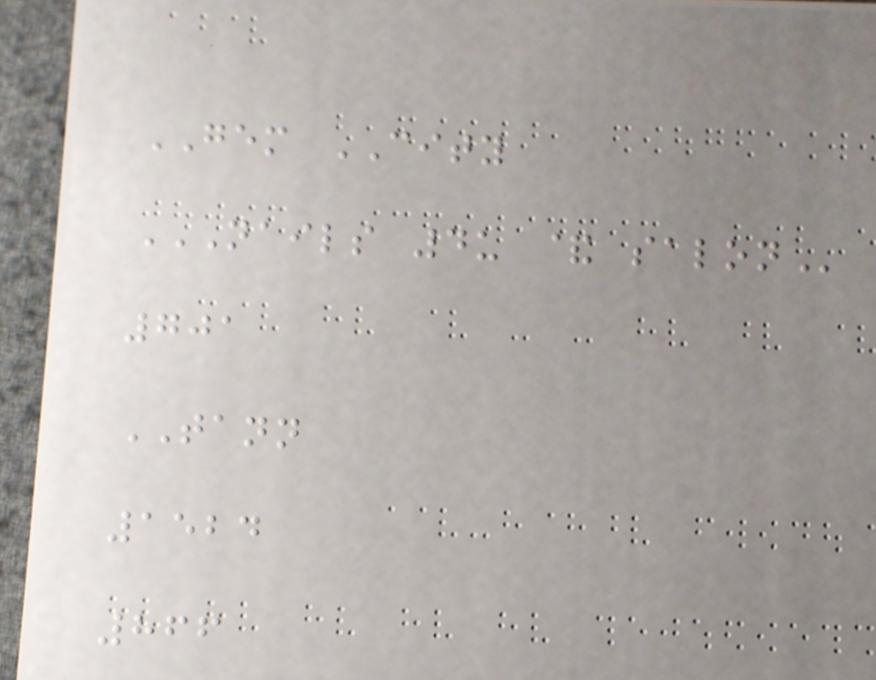GEM CITY
NAILS 4U & SALON
701
TANN
1524
866
